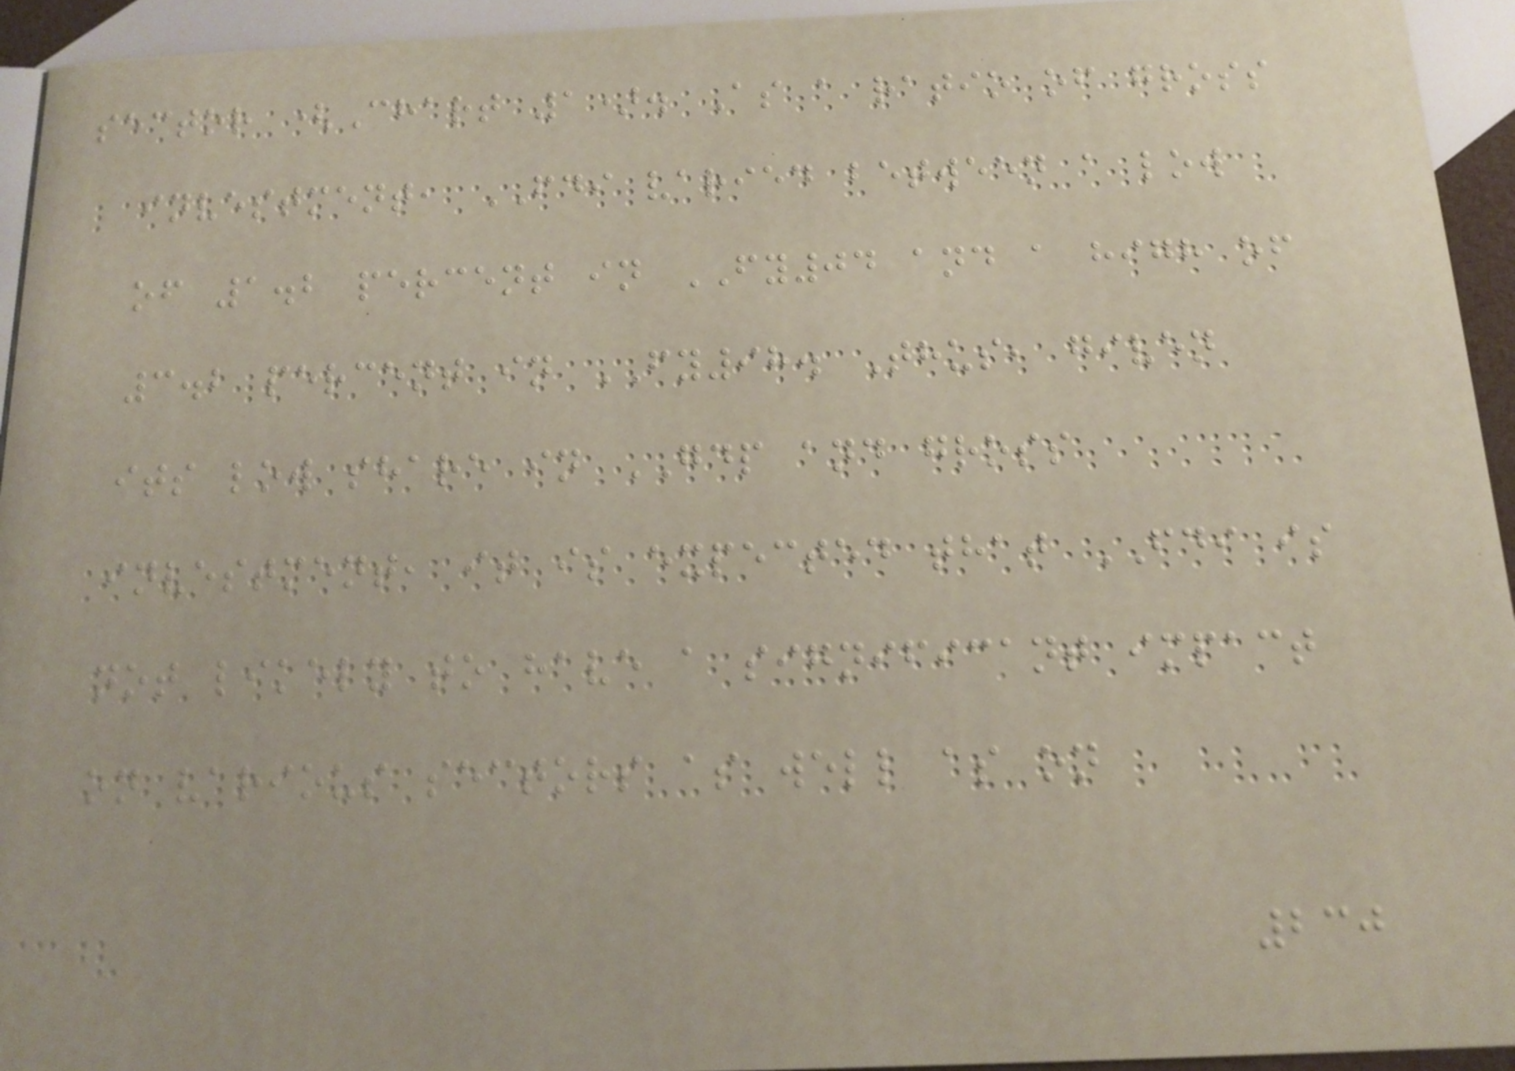sector (Chart 1). As a ratio of gross
investment, FDI varied between a low
of 1.2 percent in FY04 and a high of
3.2 percent in FY98. Thus, given
its low share in GDP and gross
investment, it is expected that FDI is
not likely to have a significant impact
on various sectors as well as on
230
